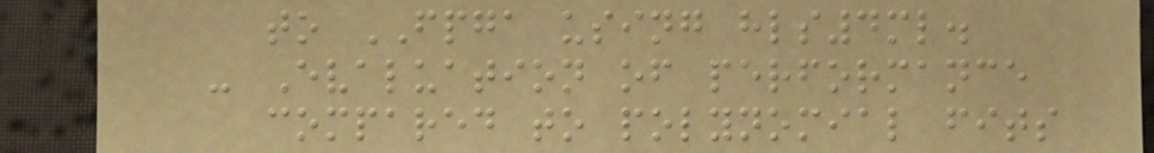to FPGA using hls4ml.
- Evaluation of performance
compared to polynomial fits
